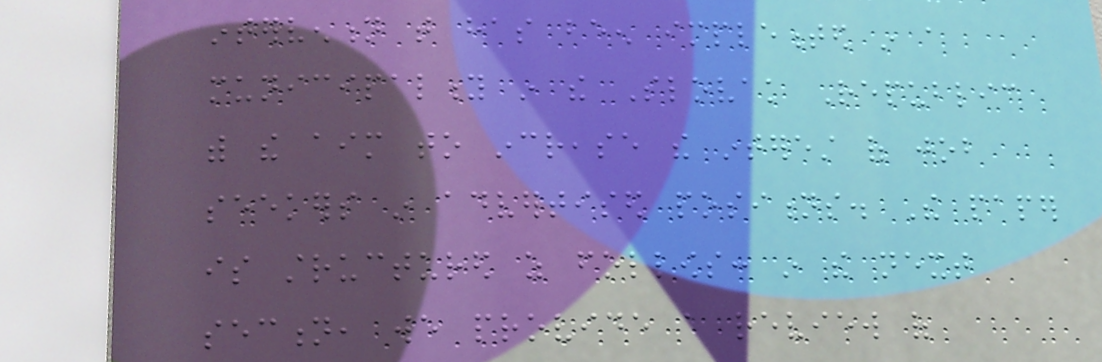intervention that has been implemented in a
municipality in the Slovak Republic
with the aim to increase the interest of job
seekers in advertised positions. The paper
is structured as follows: in the next
section, we provide a review of
